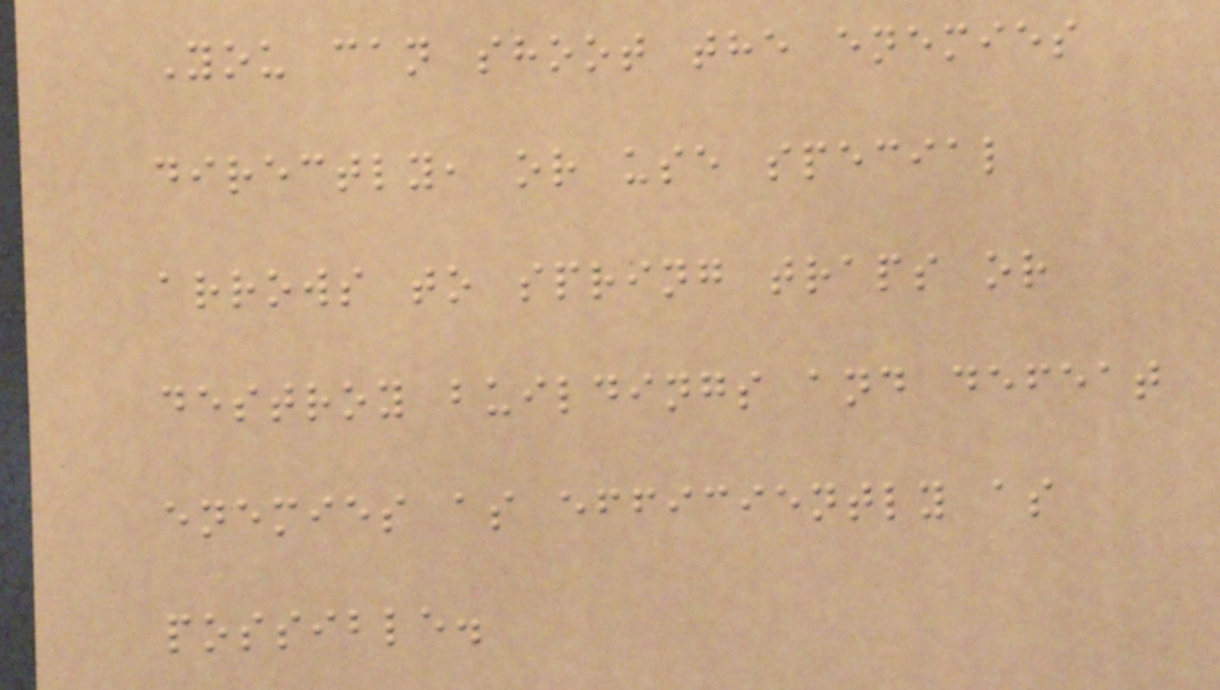You can shoot the enemies
directly, or use special
arrows to spring traps or
destroy buildings and defeat
enemies as efficiently as
possible.
